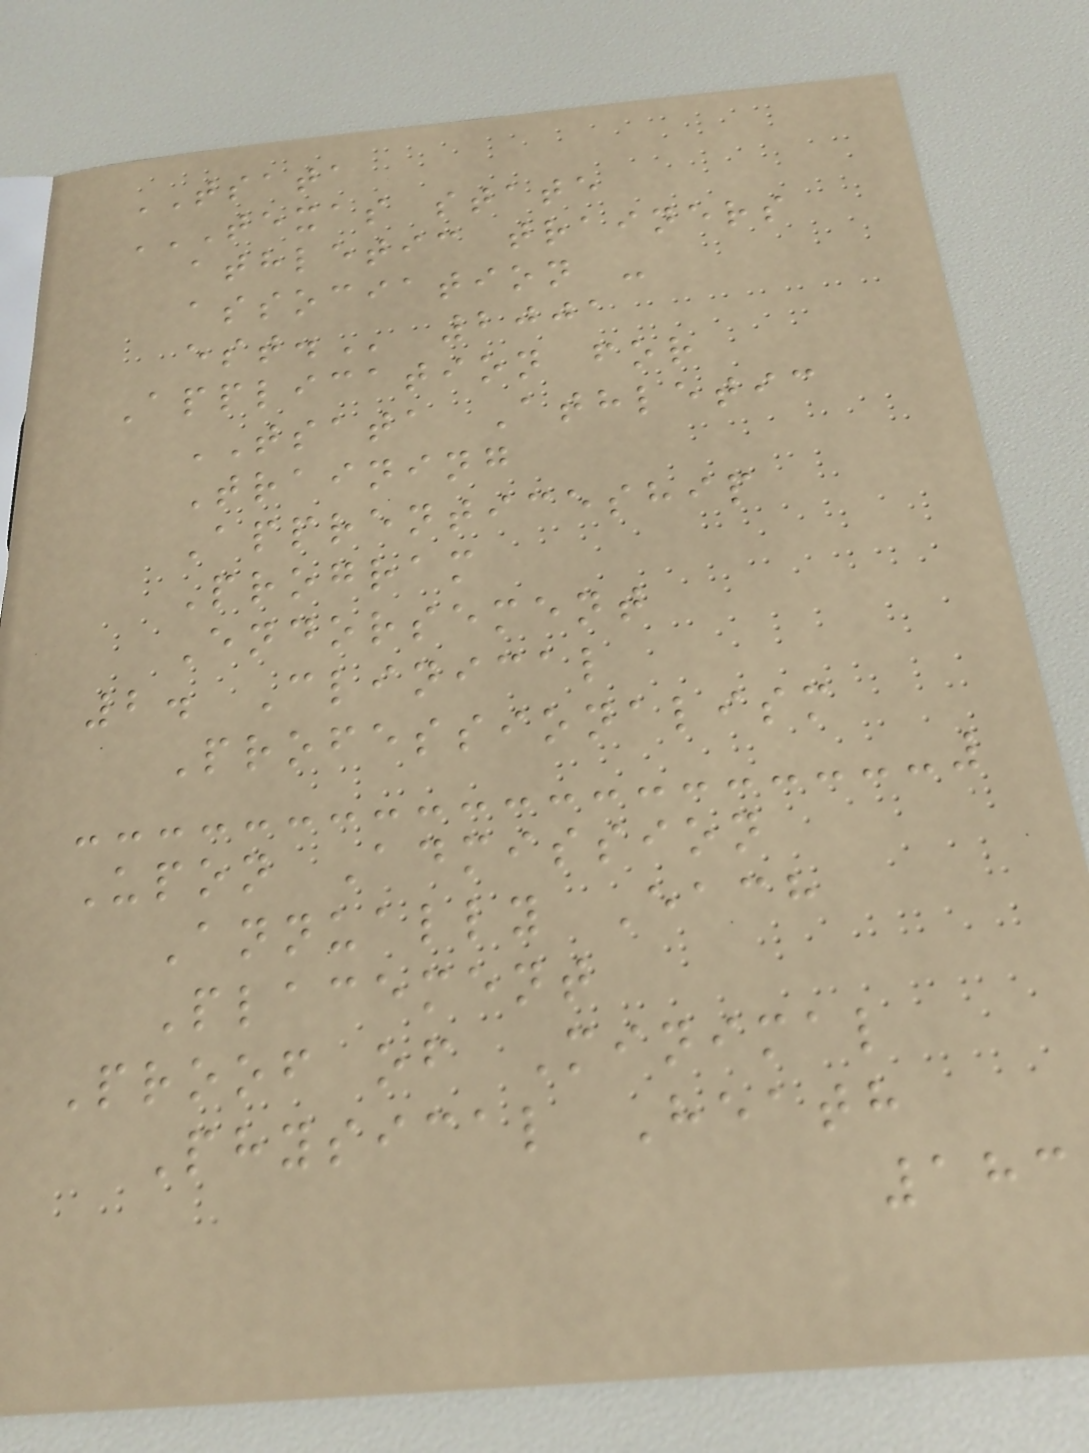TSATA
TEXAS STATE
ATHLETIC TRAINERS
ASSOCIATION -
EST. 2001
Application for
TSATA Athletic
Training
Apprenticeship
Program
Endorsement
2. Clinical
Professionalism
Upon Admission
Annually Each
Placement
Proof of Minimal
Physical Heath
183
